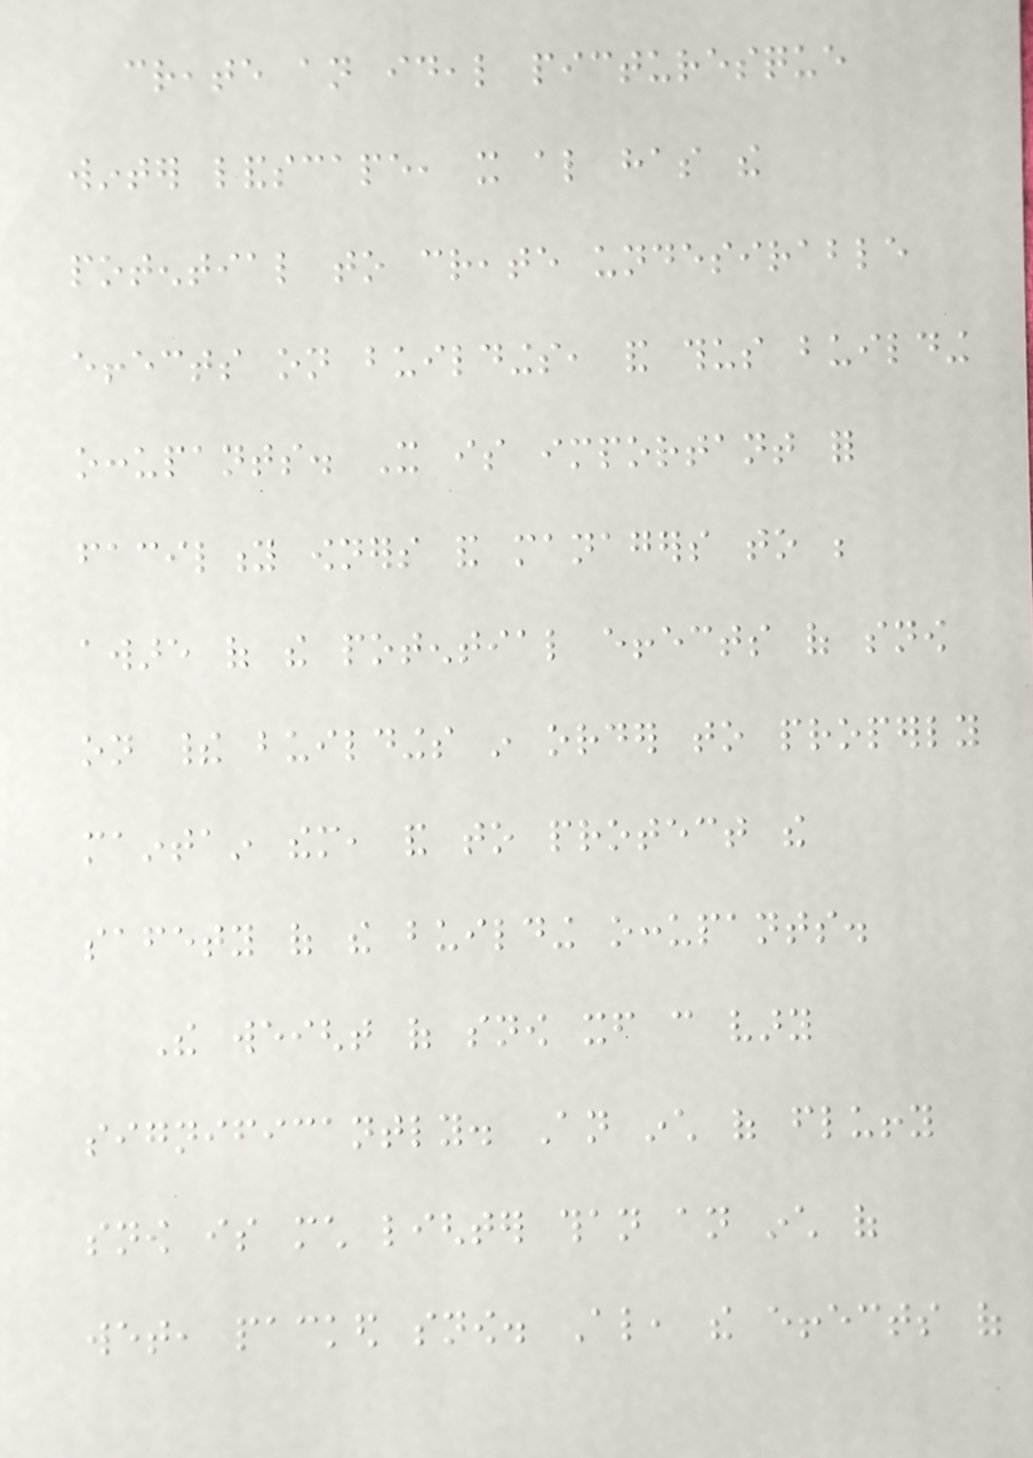create an ideal picturesque
winter landscape, it also has the
potential to create undesirable
effects on buildings, and thus building
occupants. It is important for
facility owners and managers to be
aware of the potential effects of snow
on their buildings in order to properly
maintain them, and to protect the
safety of the building occupants.
The weight of snow itself can vary
significantly. An inch of fluffy
snow is much lighter than an inch of
wet, packed snow. Also, the effects of
